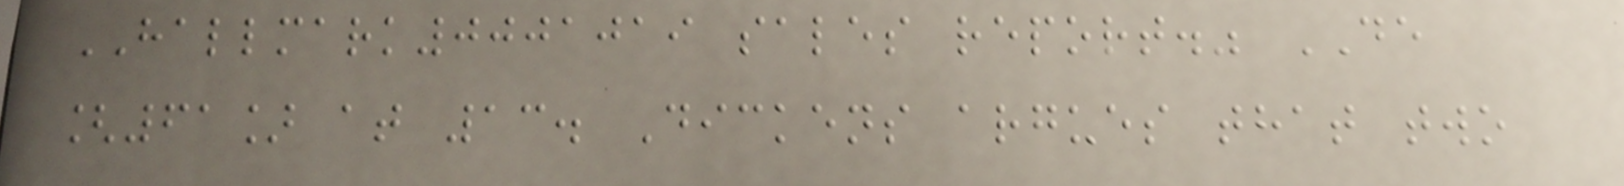HALLMARK0001019 sales report." DE
[61] at 13. Dickens argues that two
